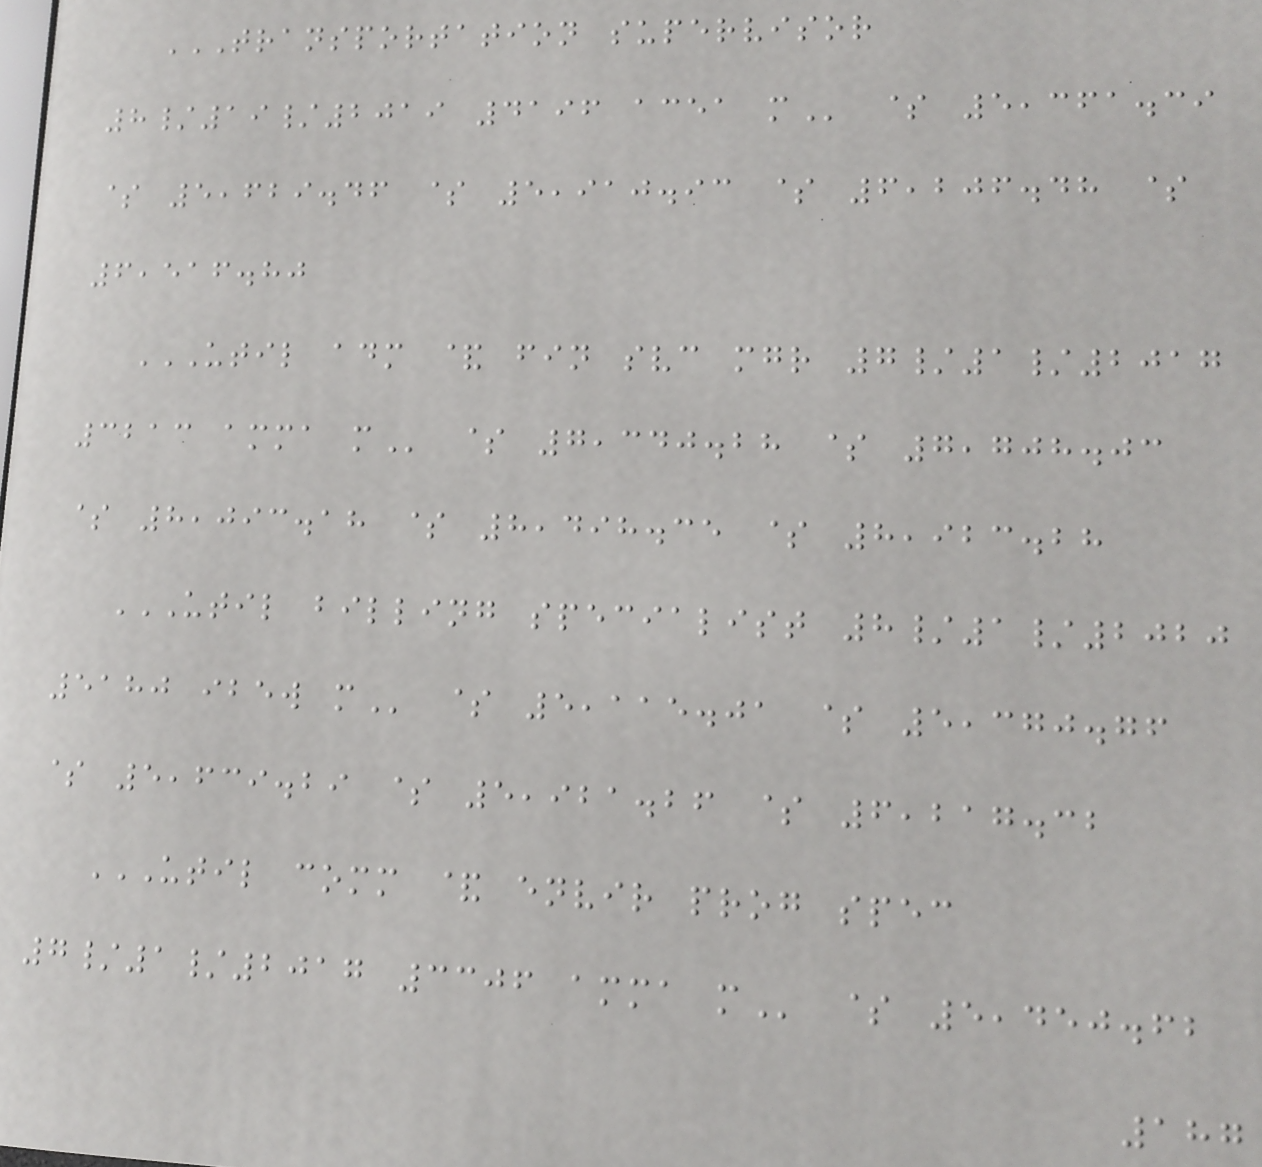TRANSPORTATION SUPERVISOR
8/19/2019 4196 ACEA M $ 5,361.39
$ 5,629.46 $ 5,910.93 $ 6,206.48 $
6,516.80
UTIL ADM & FIN SVC MGR 7/1/2017
3213 AMMA M $ 7,340.28 $ 7,708.03
$ 8,093.18 $ 8,498.35 $ 8,923.28
UTIL BILLING SPECIALIST 8/1/2020
5180 IBEW M $ 5,115.01 $ 5,370.76
$ 5,639.29 $ 5,921.26 $ 6,217.32
UTIL COMM & ENVIR PROG SPEC
7/1/2017 3306 AMMA M $ 5,450.62
187
